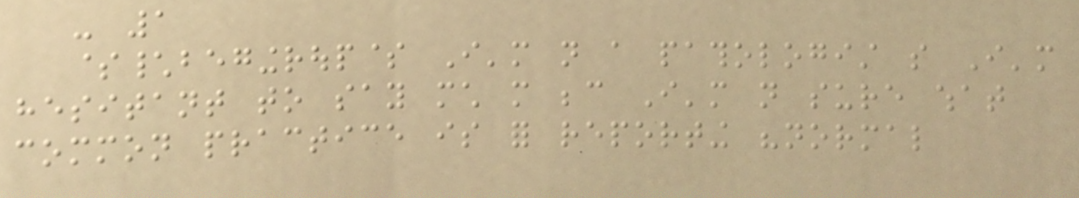- 1
$\begingroup$ I'm not a pathologist so I'm
hesitant to say much more because I'm not sure what
common practice is for reporting "normal
